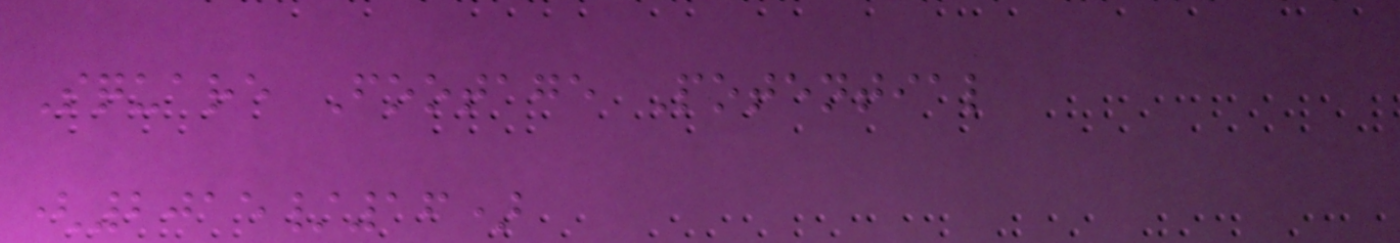Square Footage Potential
(2015/16)
